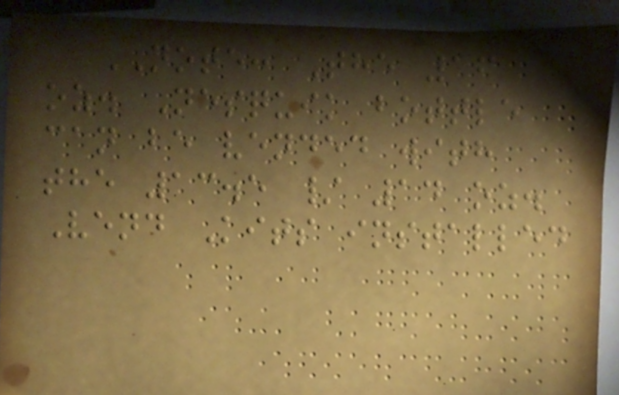NOTE: The 16
oz. Nesquik bottle
can be vended with
the 13.5 / 14 oz.
Vend Kits installed
